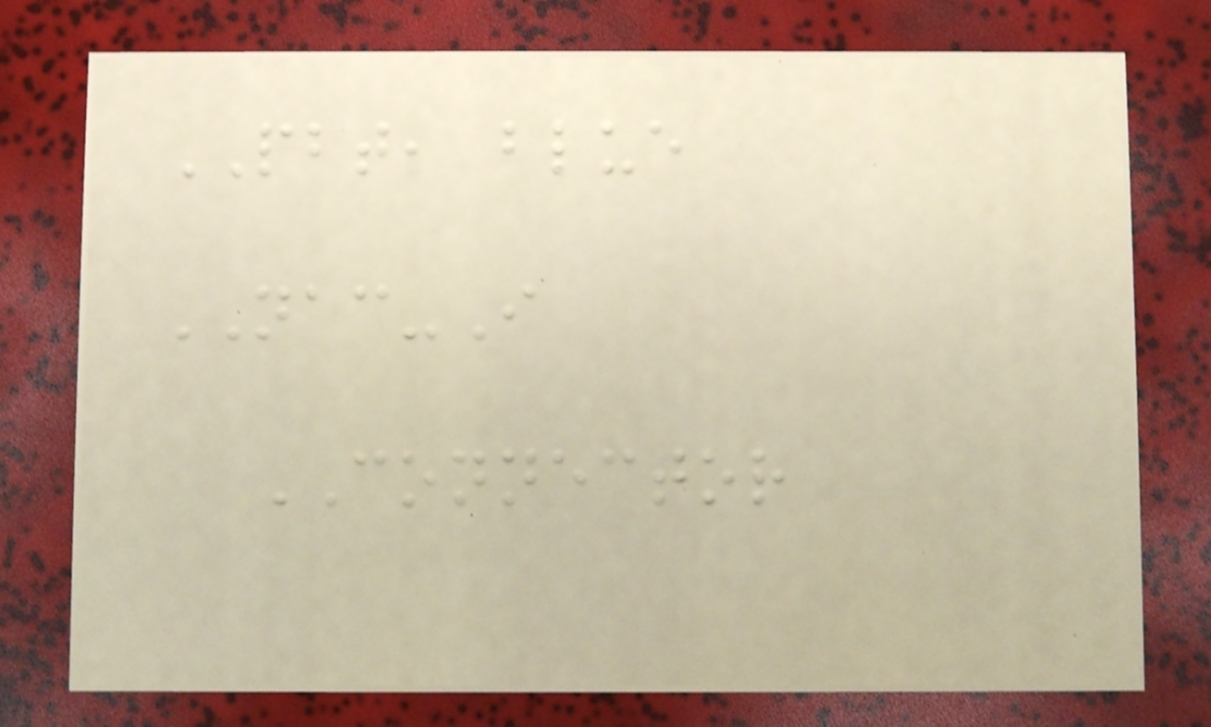PBT, blue
NAC-I
CONNECTOR
